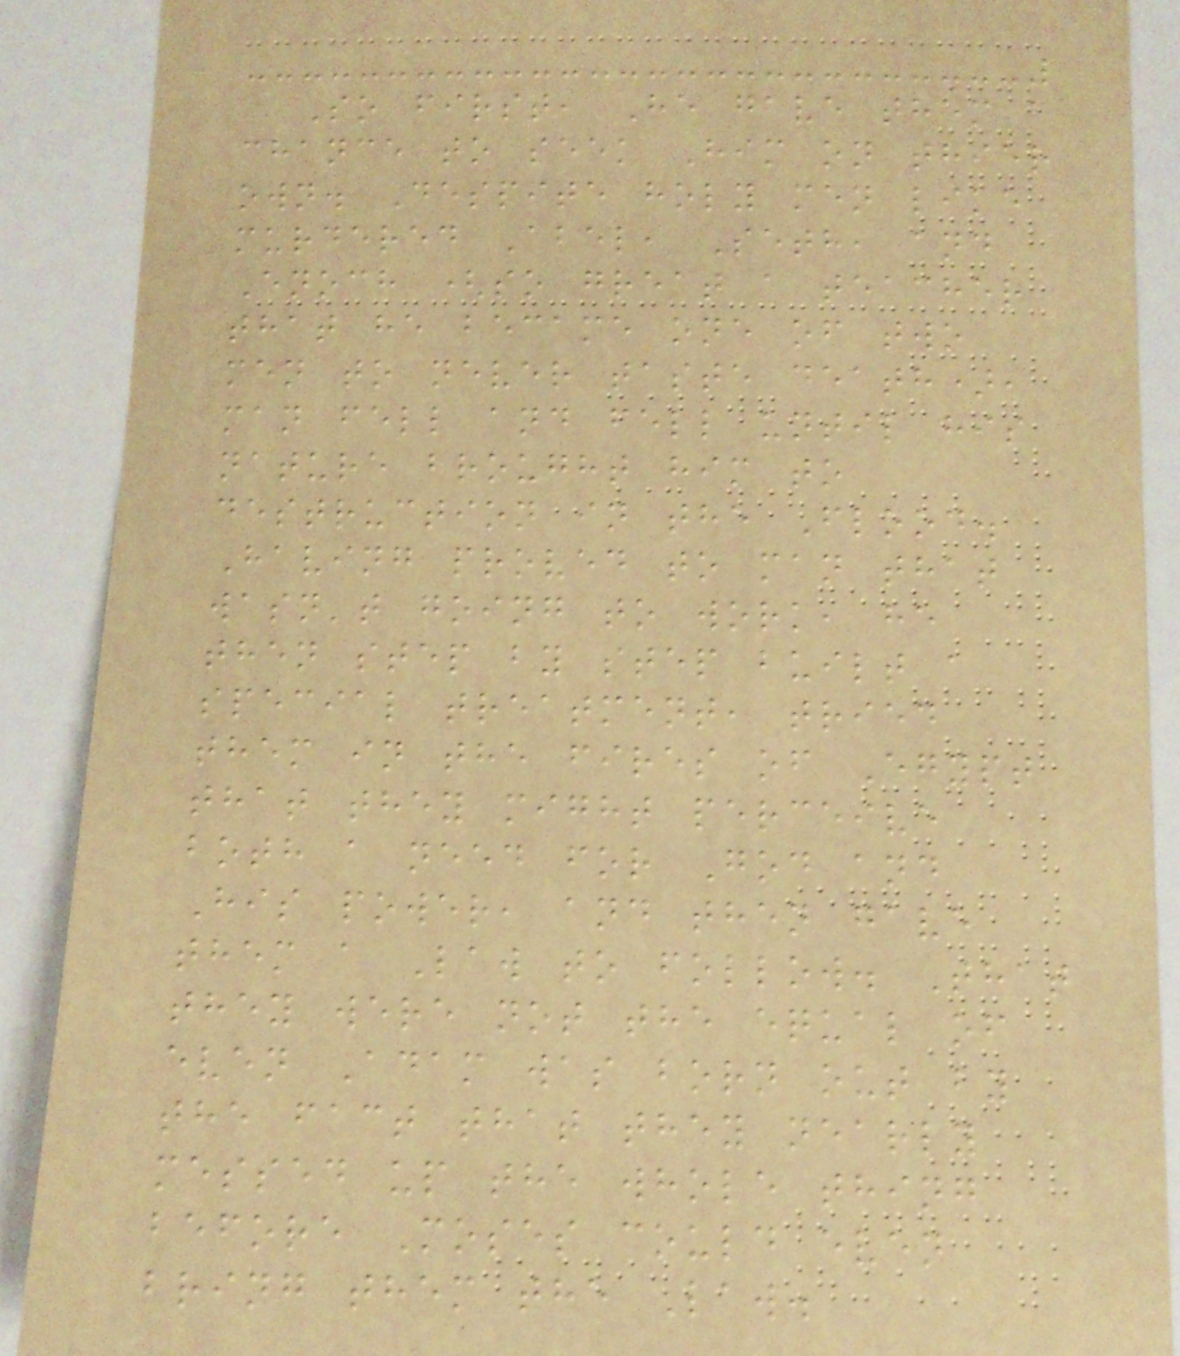So first, He gave them a
chance to seek Him on thier
own. Despite holy men like
murdered Abel, Seth, and
Enoch (so great a teacher
that he became one of two
men to never taste death),
man fell and fell until his
nature brought him to
destruction in the Flood.
Having proved to man that
wasn't going to work, he
then step by step built a
special treatment, tried
them in the fires of Egypt
that they might perceive
both a need for God and
His power, and then gave
them a Law to follow. That
they were not the equal of
even Adam was born out by
the fact that they nearly
messed up the whole thing
before Moses could even
bring them the Law.
